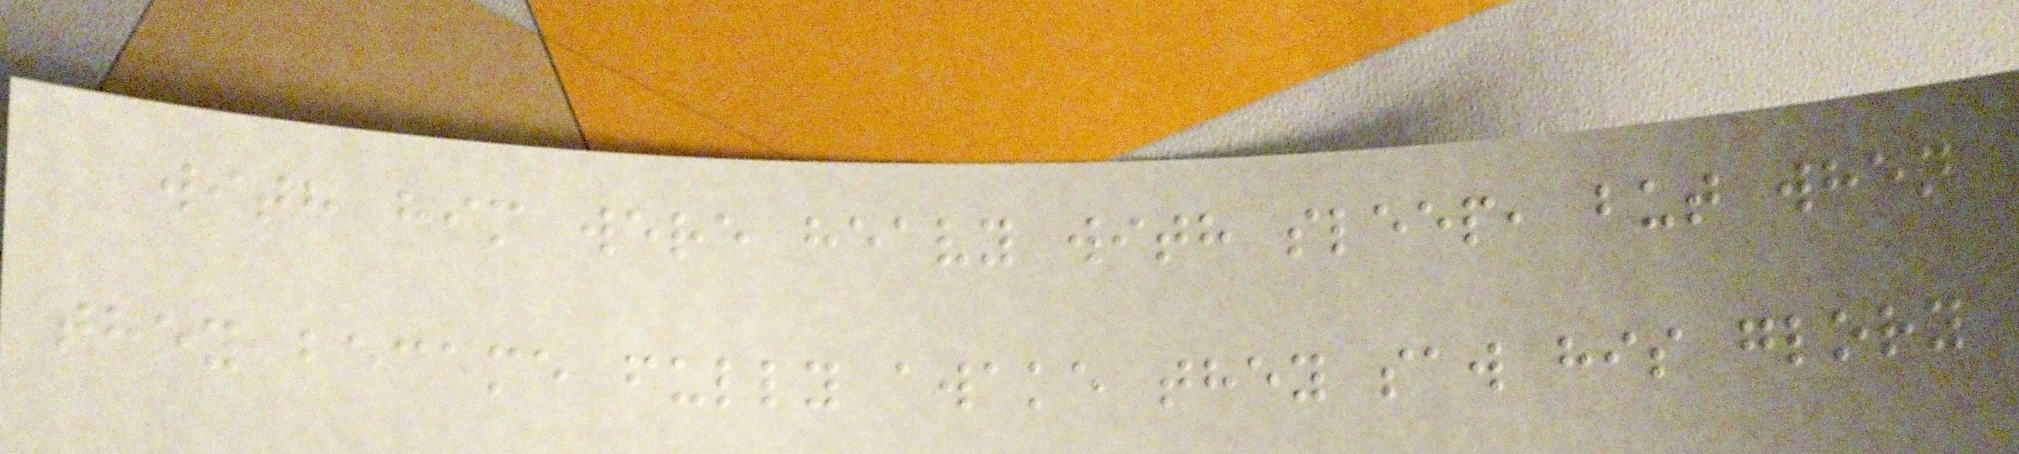with him were heavy with sleep, but when
they became fully awake they saw his glory
